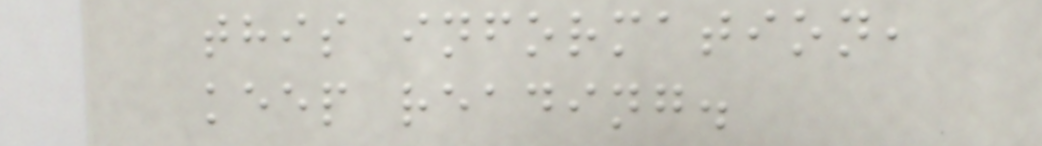this information,
keep reading.
